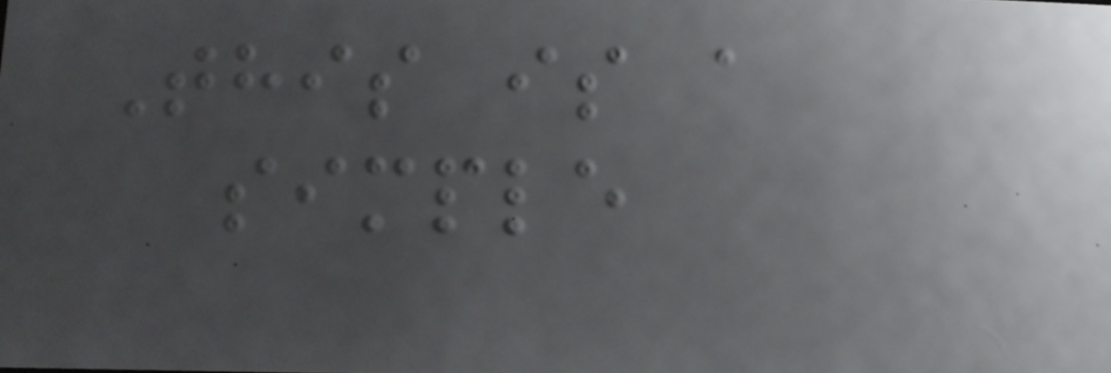This is a
simple
